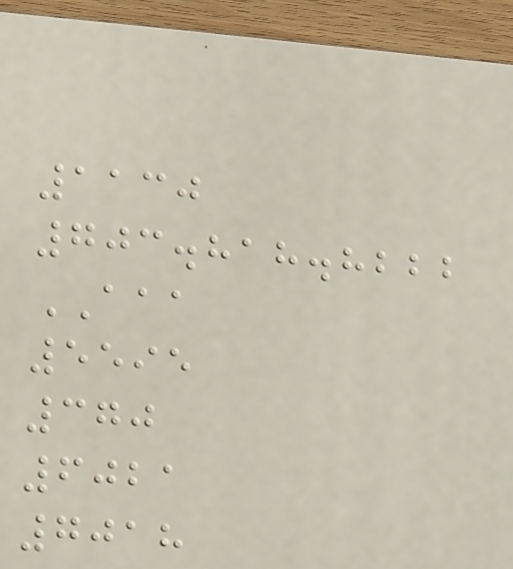1130
703.818.8222
AAA
5595
370
6021
7018
